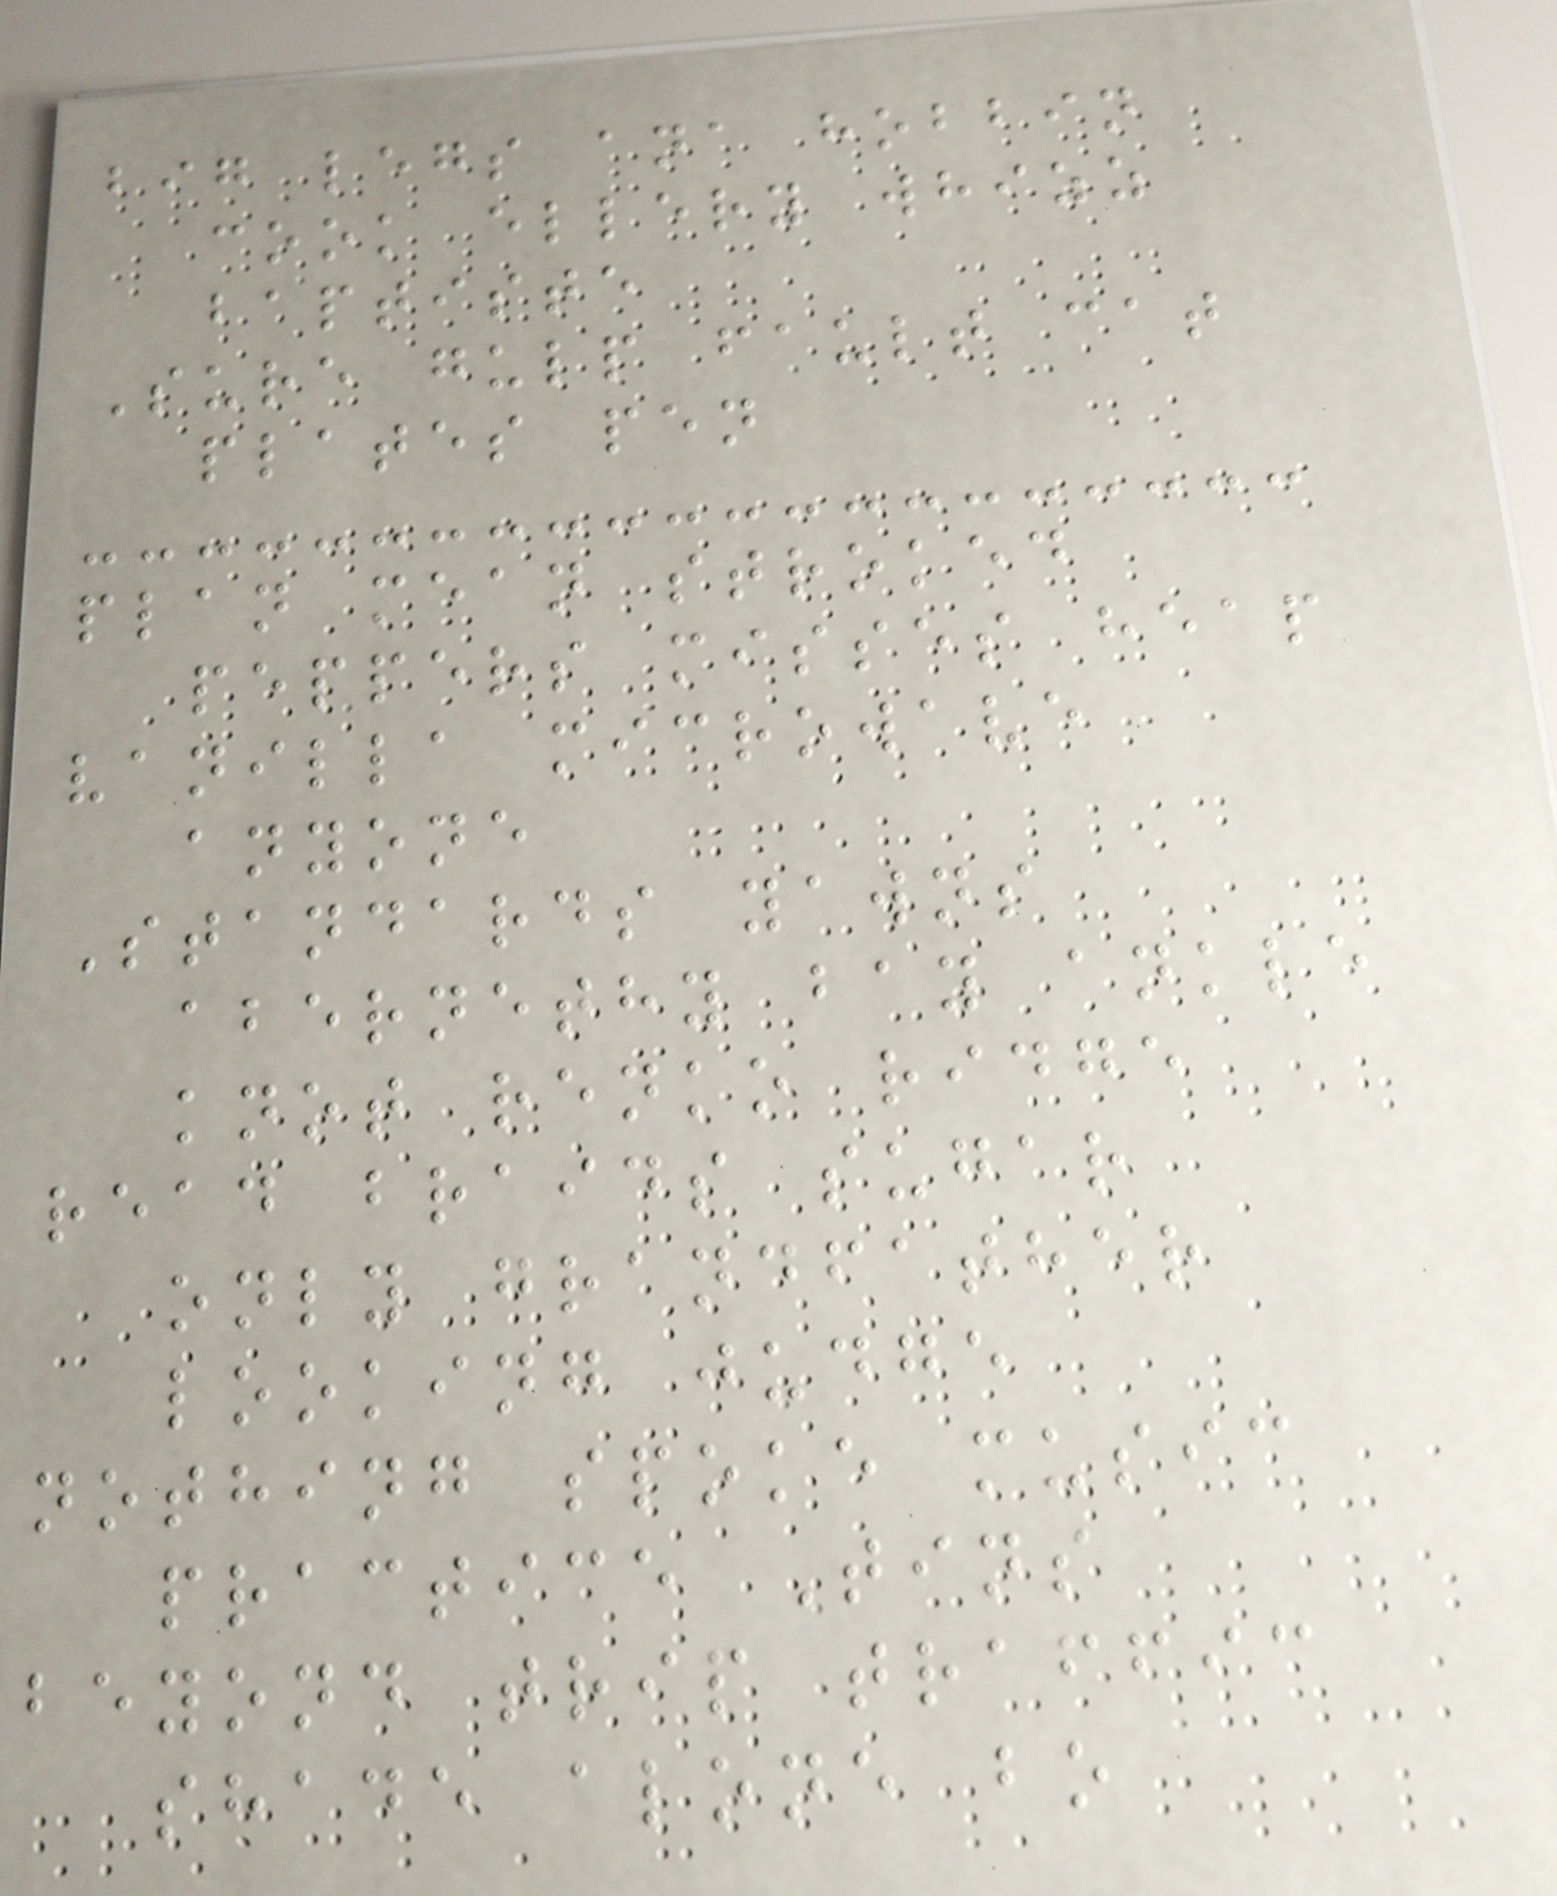big legs ana hobbin
cook ellery whizz
baptiste
Sure gulp fault cat
plates pen
plan mean stroked
peppers misses heap
vanilla microwave
anyone
Standards yawns
abernethy bay ankle
knot renko ridge
read braids sugar
only grandfather
looking judge
nothing spoke music
practice Tins
beyond trip traffic
shade alone bo
